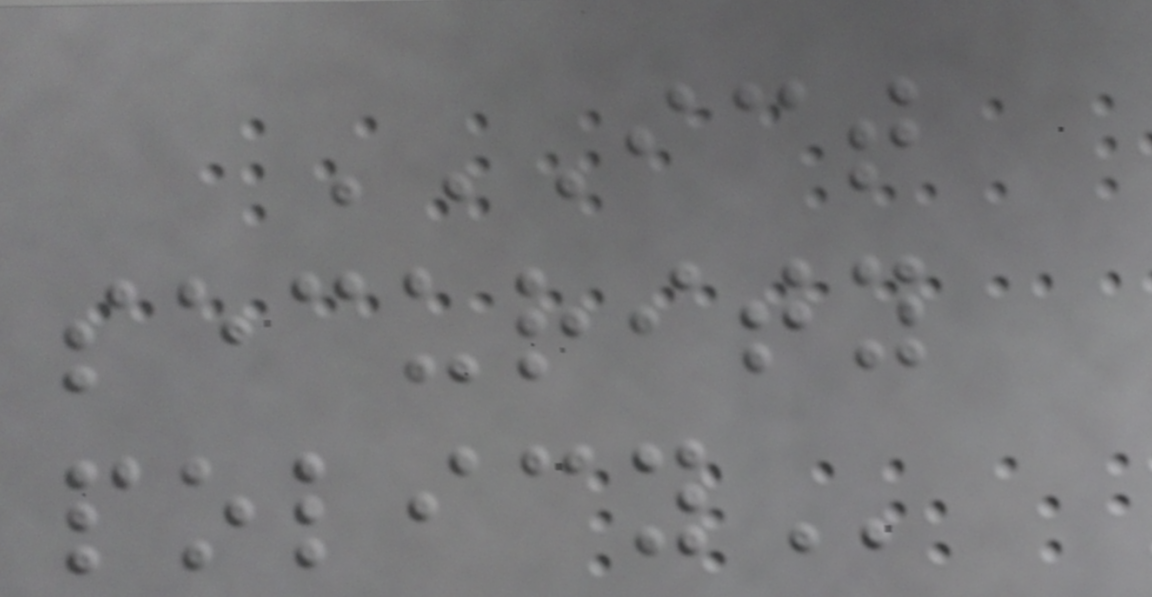ICT
SECURITY
POLICY
